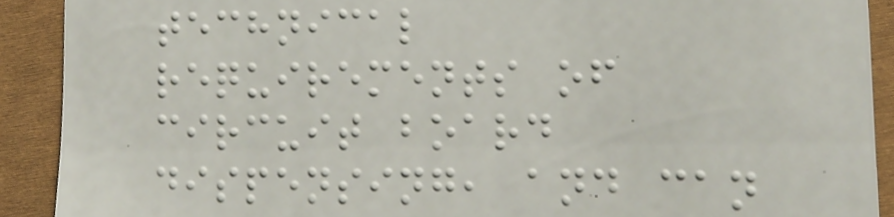technical
requirements of
circuit board
dispensing, and can
